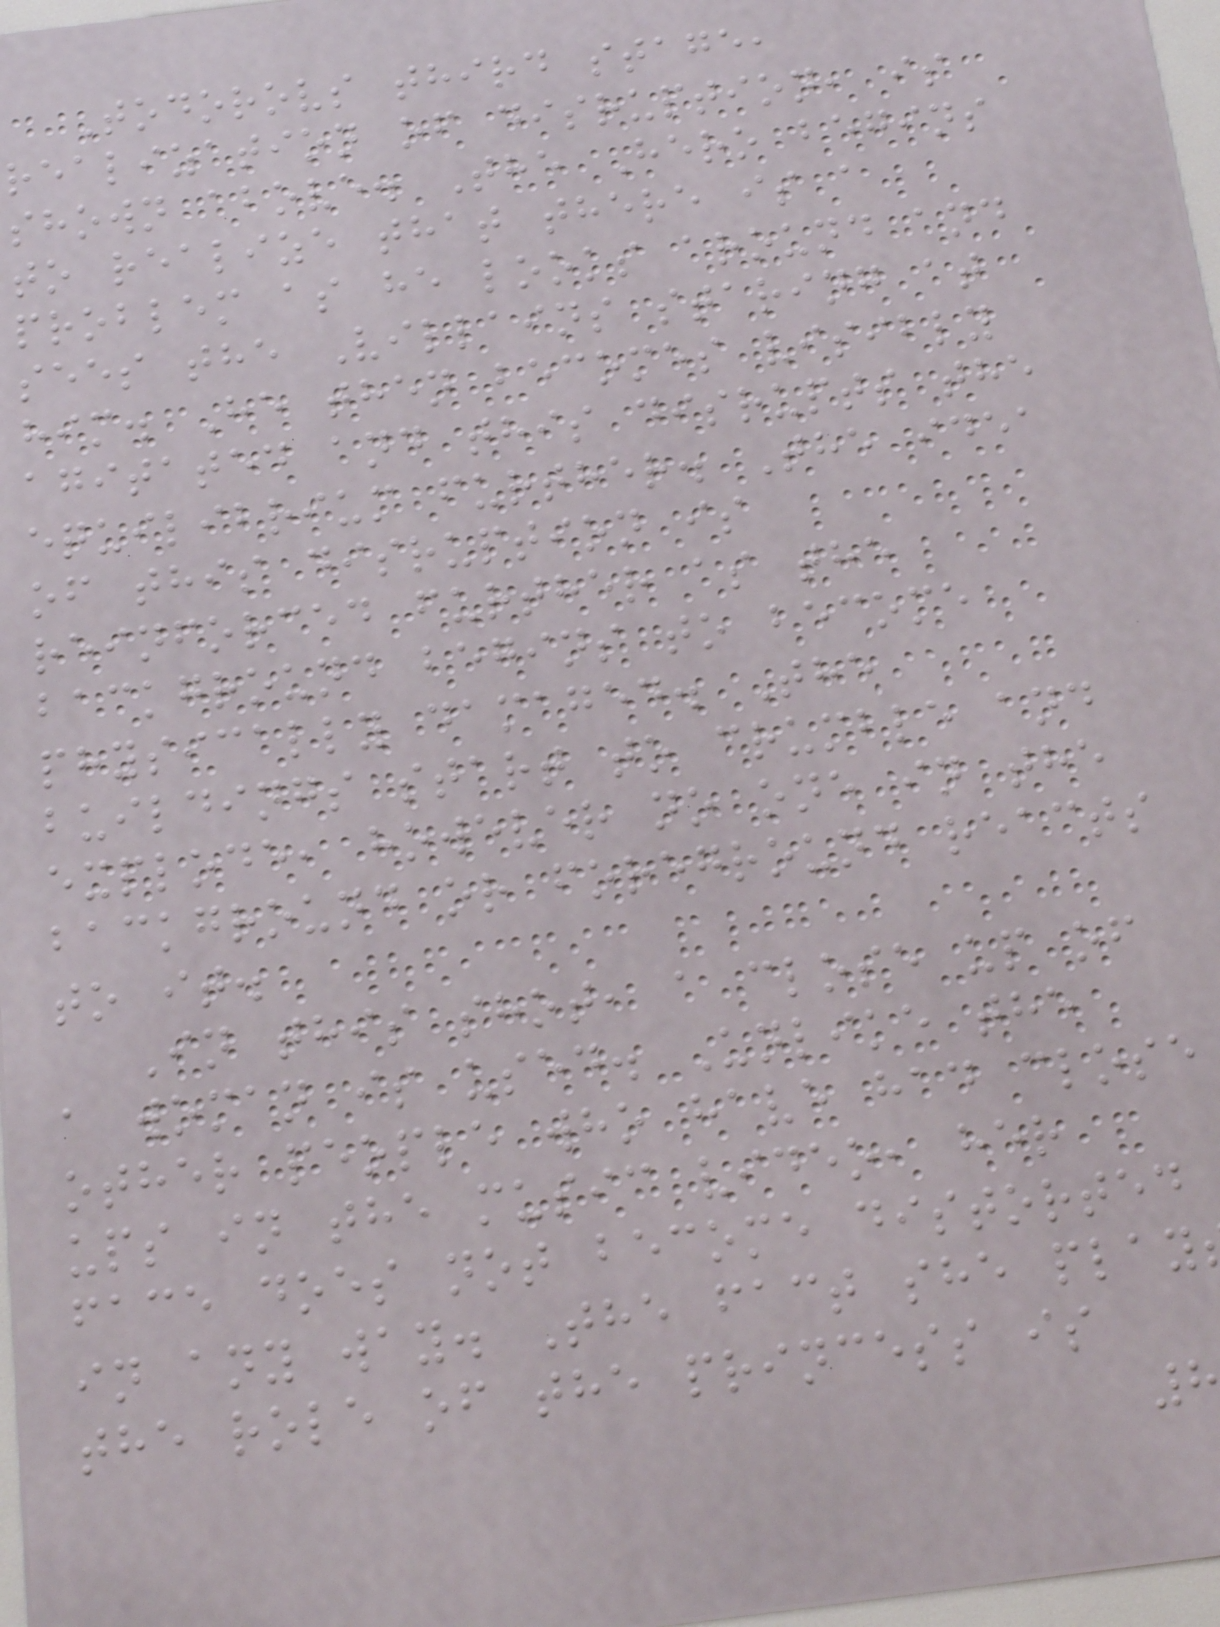Todorovs third stage,
realization of disruption, is
shown above. The Hero begins
to realize that there is a
problem as he looks around and
sees the Villains staring at
him. He then becomes visibly
agitated and this disrupts the
equilibrium further. The idea
of this disruption is
reinforced further as the
background begins to become
physically damaged. The
buildings start to crumble and
explode, however no one in the
background or foreground reacts
to it.
In this shot, a close up of
a woman is used. Unlike the
other people who have had close
ups in the music video, her
face does not become distorted
in any way. The fact she play
the role of the princess is
